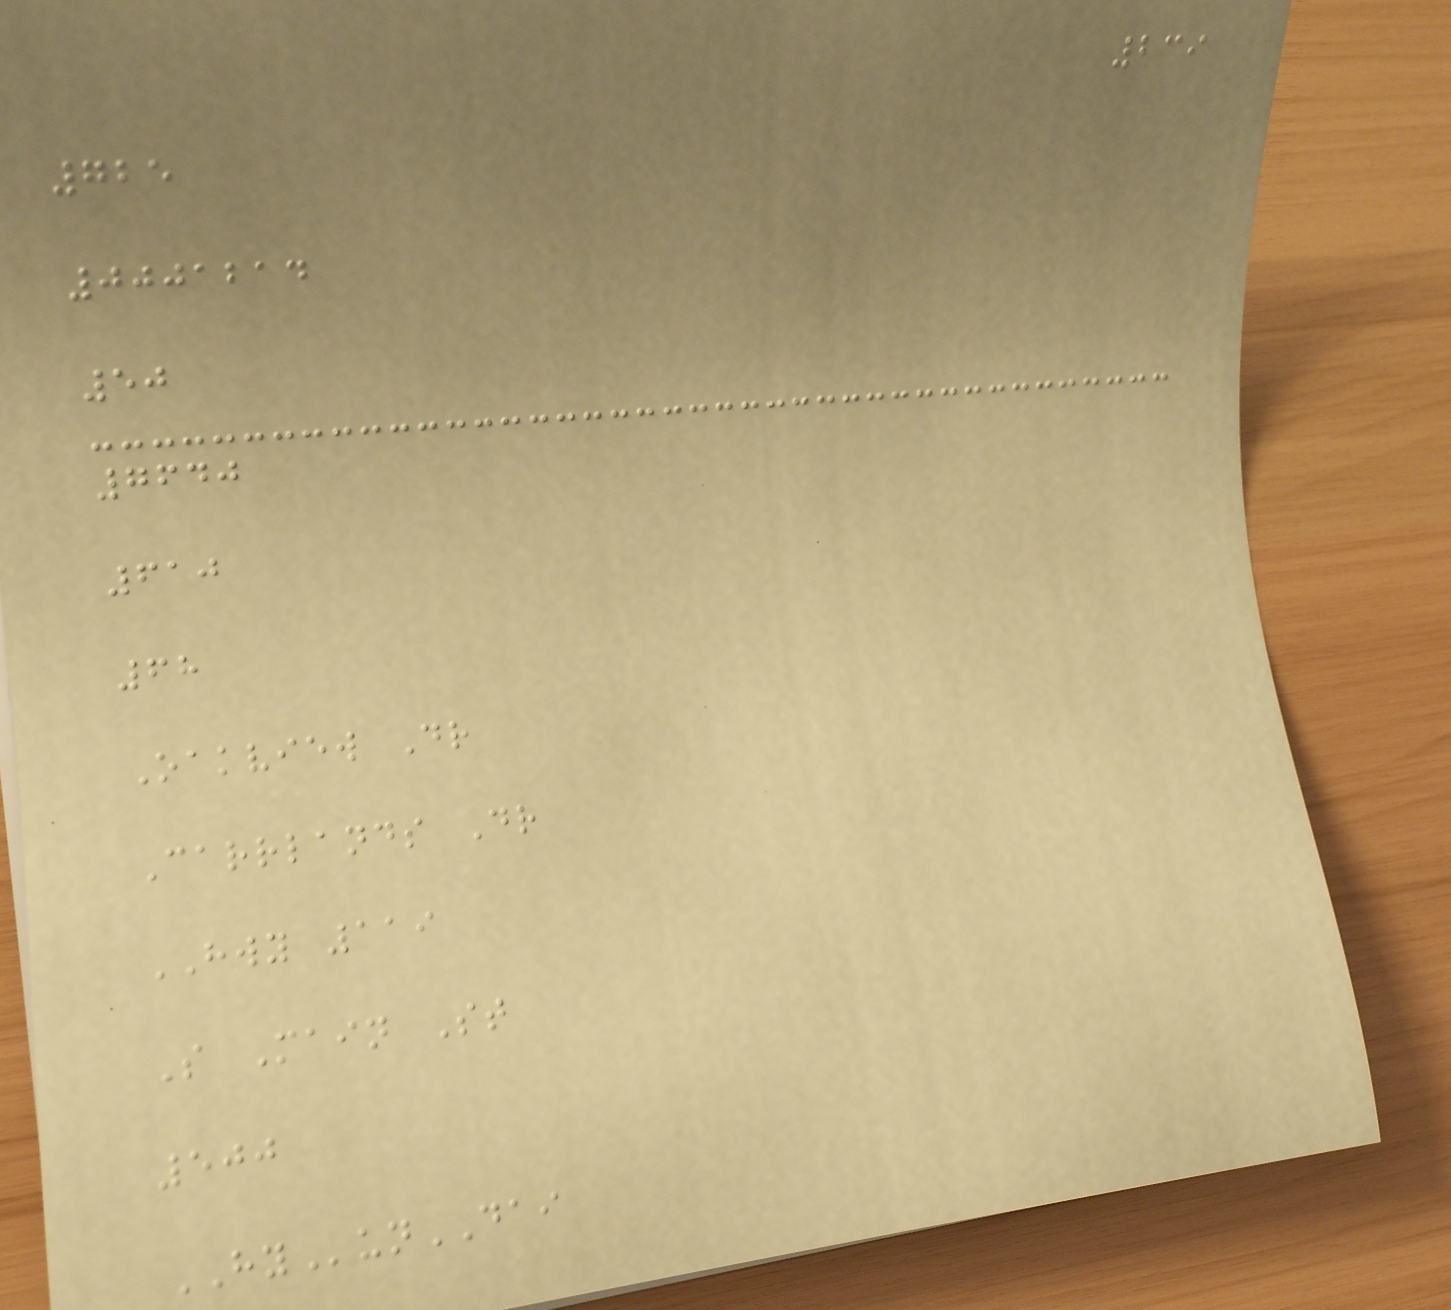239
725
0001214
50
7640
610
68
Oakview Dr
Carrlands Dr
HWY 119
S Main St
500
HYunDAI
